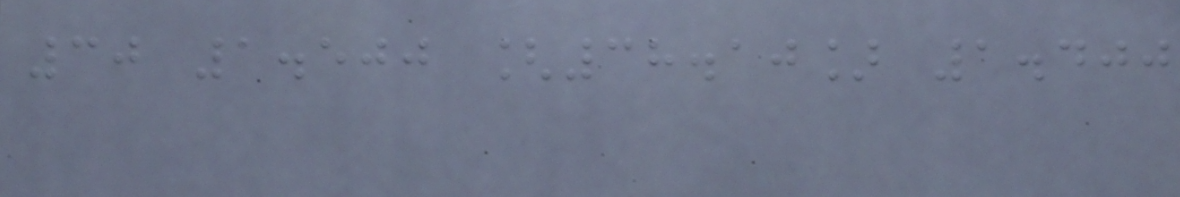30 1.500 [38.10] 1.400
